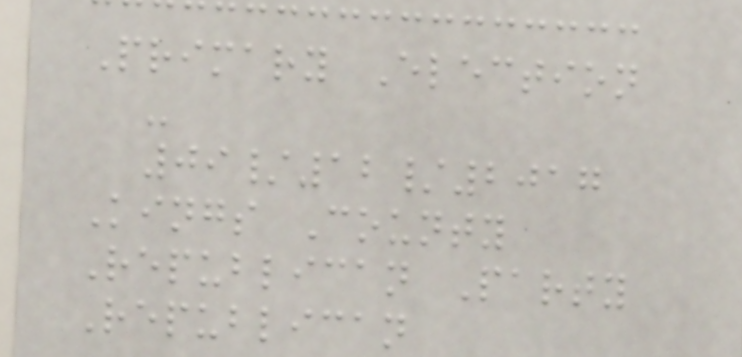Primary Election
-
09/12/2017
Kings County
Republican Party
Republican
